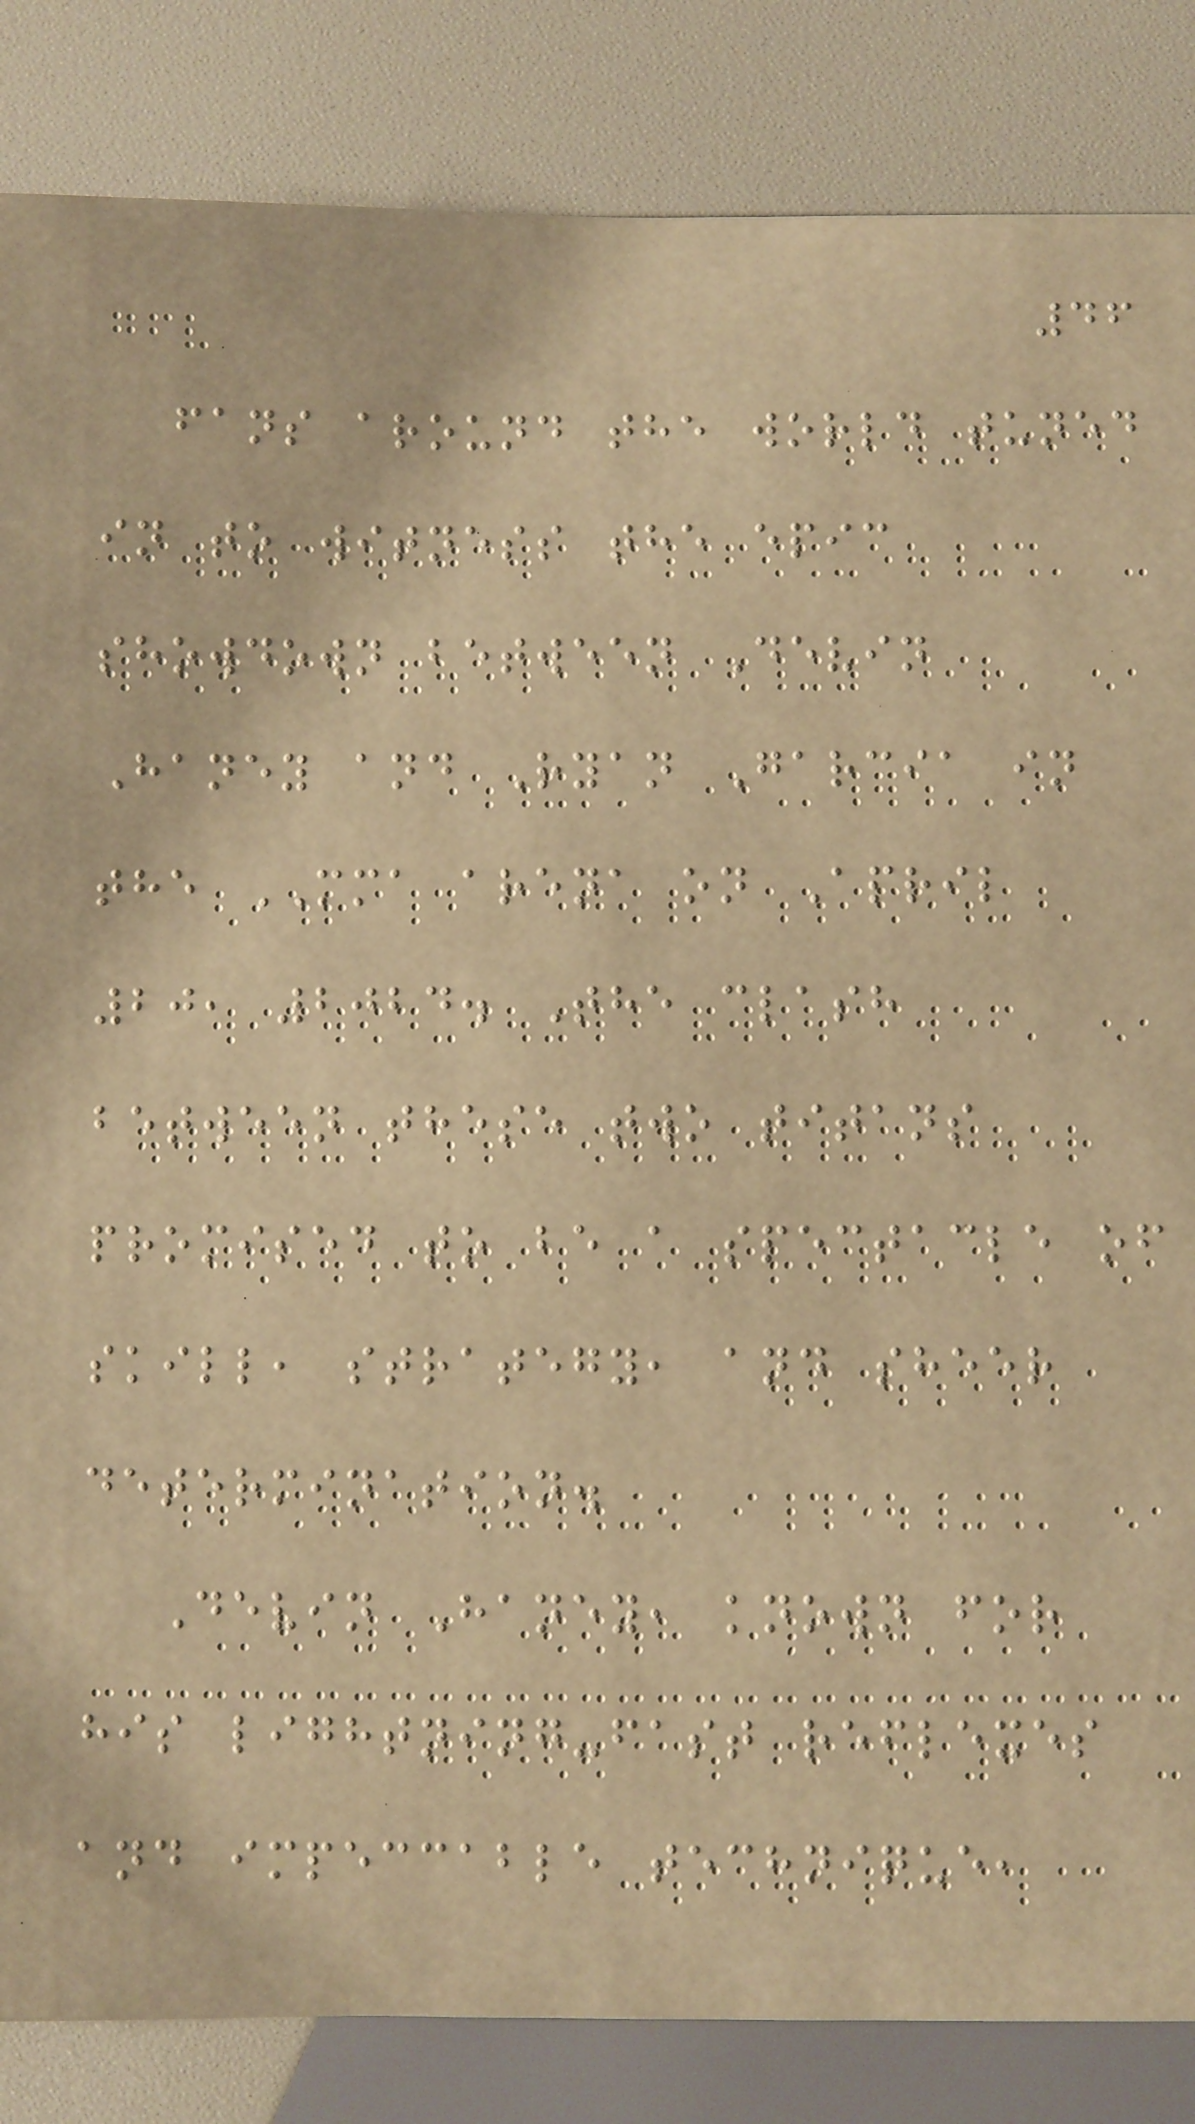46
fans around the world tuned
in to witness the epic
showdown between Devin
Haney and Ryan Garcia in
the MMA arena on April
20, 2024. The clash
between these two titans
promised to be a spectacle of
skill, strategy, and sheer
determination.
Devin Haney, known for
his lightning-fast reflexes
and impeccable technique,
